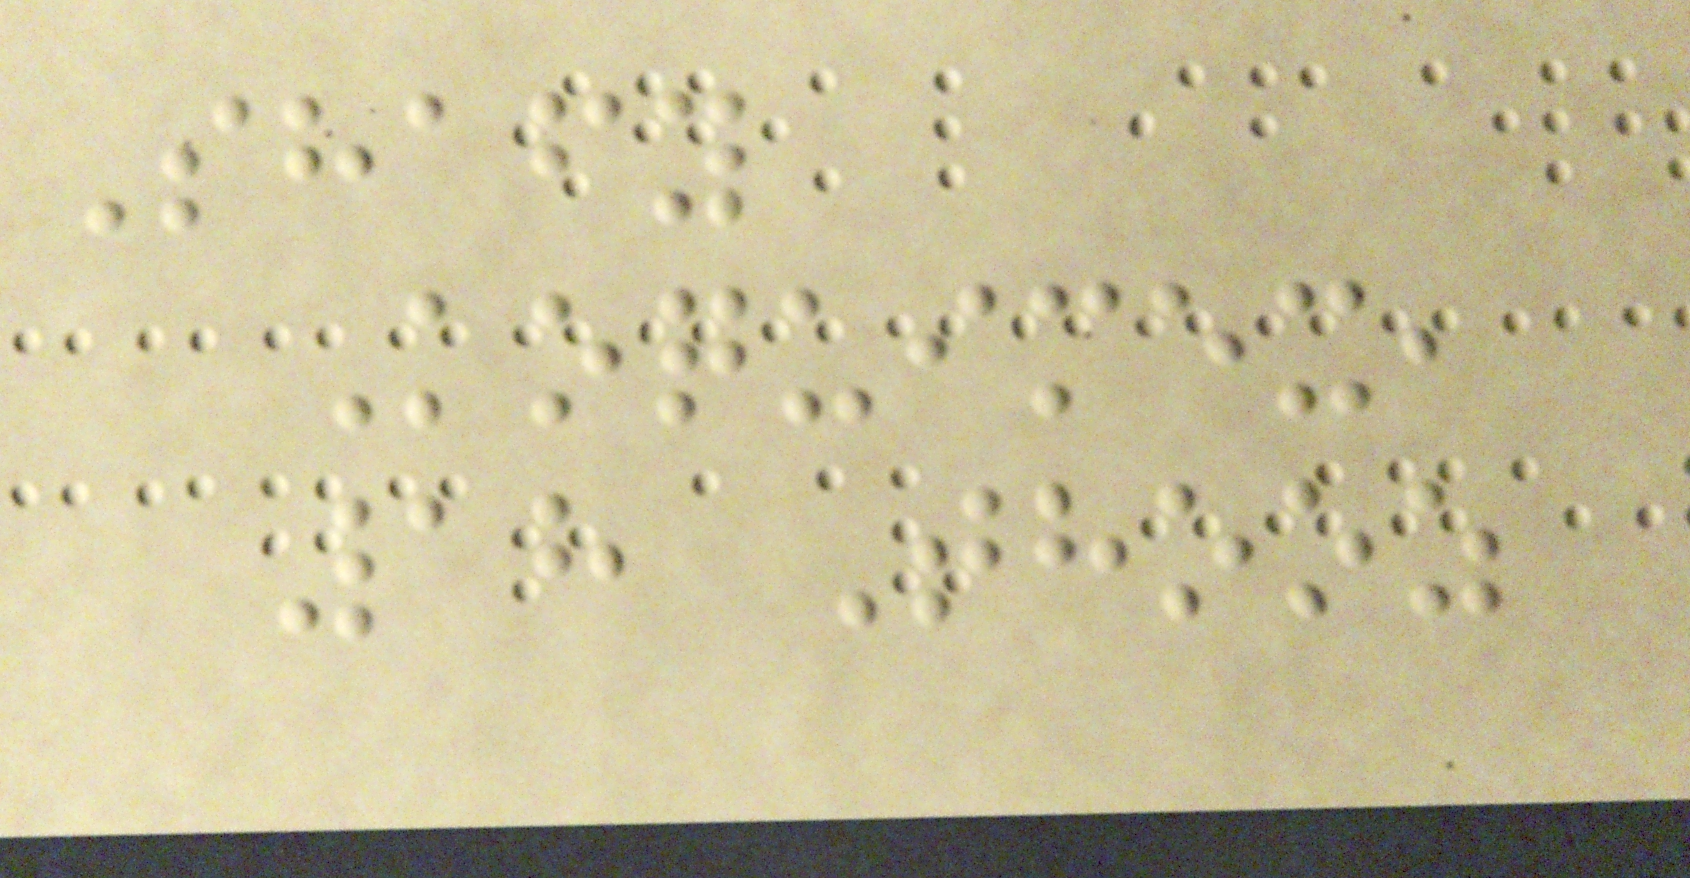Shafy
Koquimex,
18 Thooz
